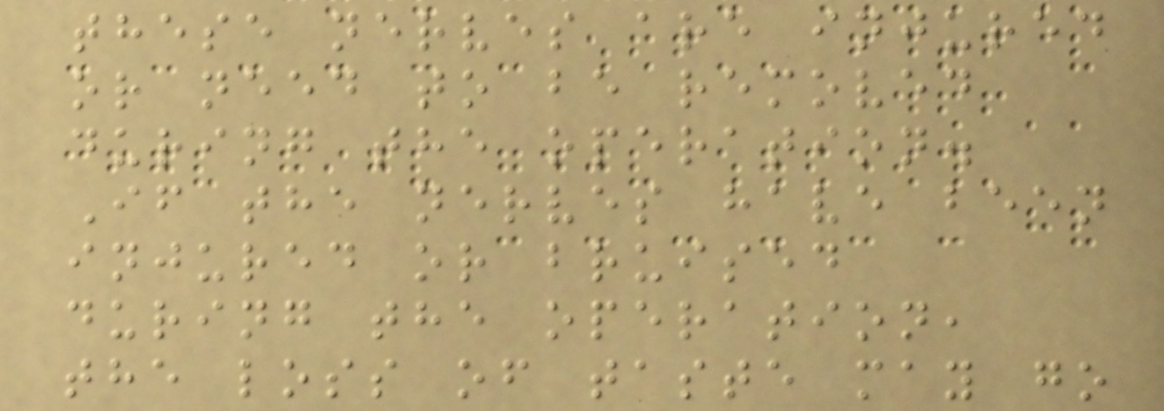these nerves are injured
or need to be removed
during the operation.
If the nerves have been
injured or bruised
during the operation,
the loss of taste may go
